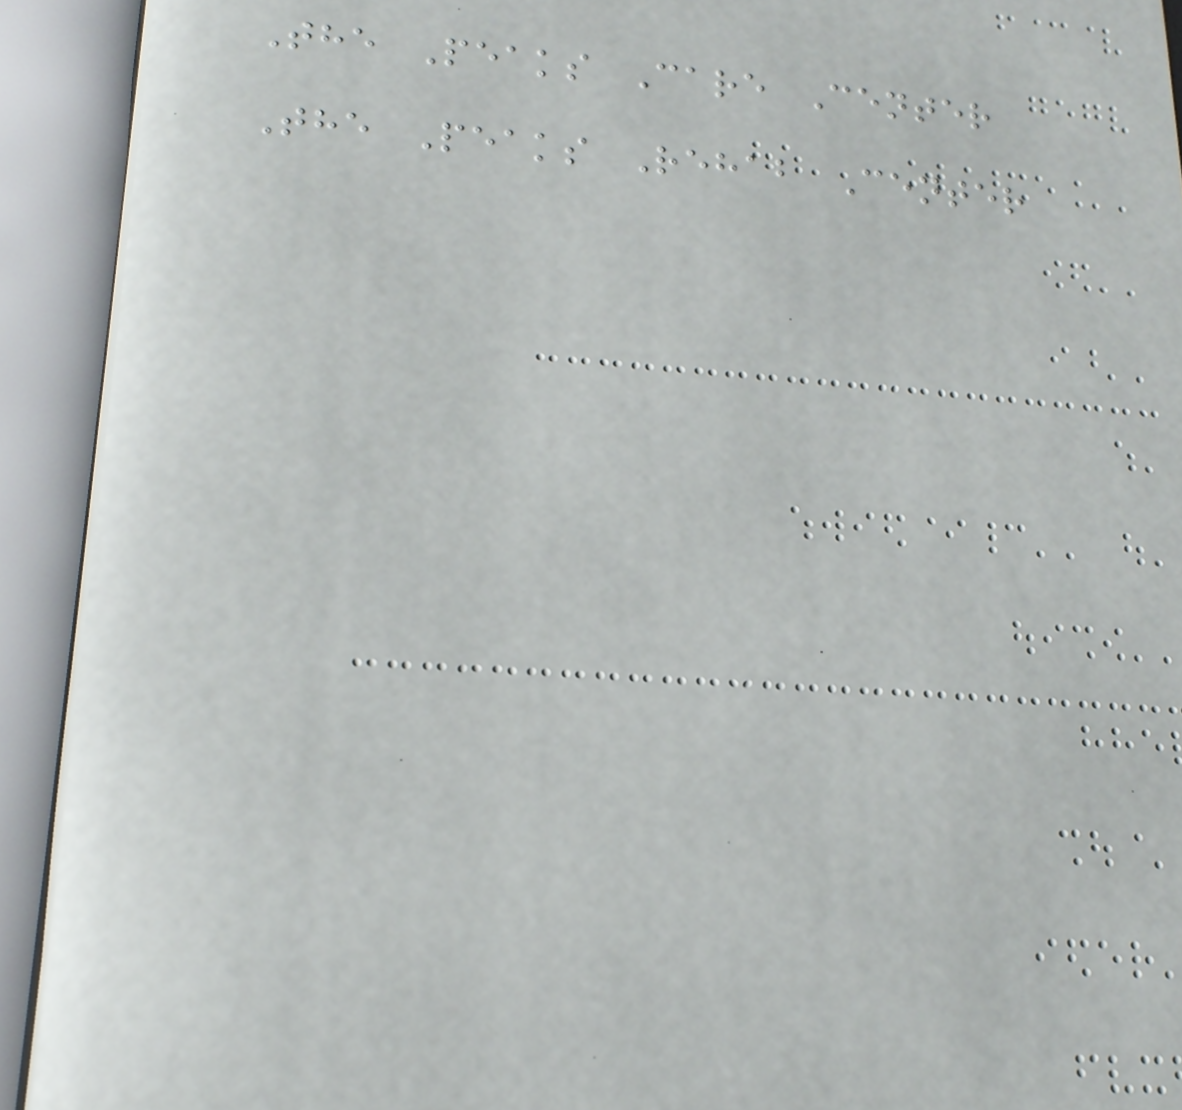The Peaks Care Center
The Peaks Rehab Center
